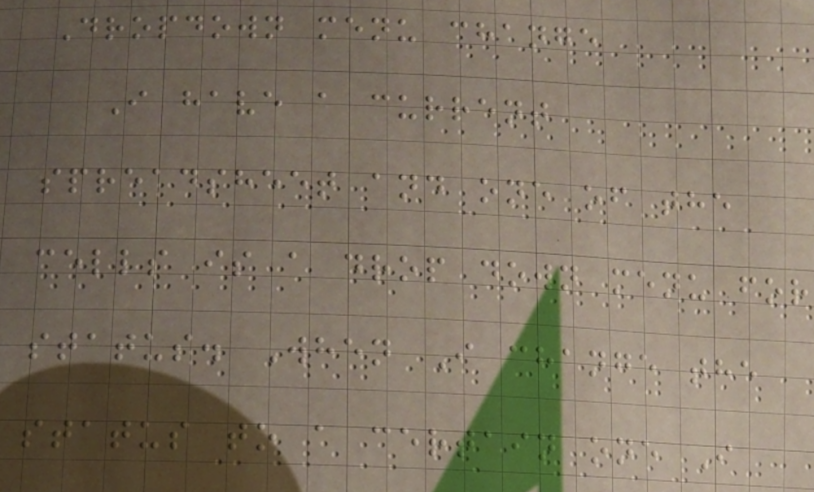Dropdown menu change
I have a current
spreadsheet and one of the
cells is a drop down menu for
status. When I change the
status to a certain one I
